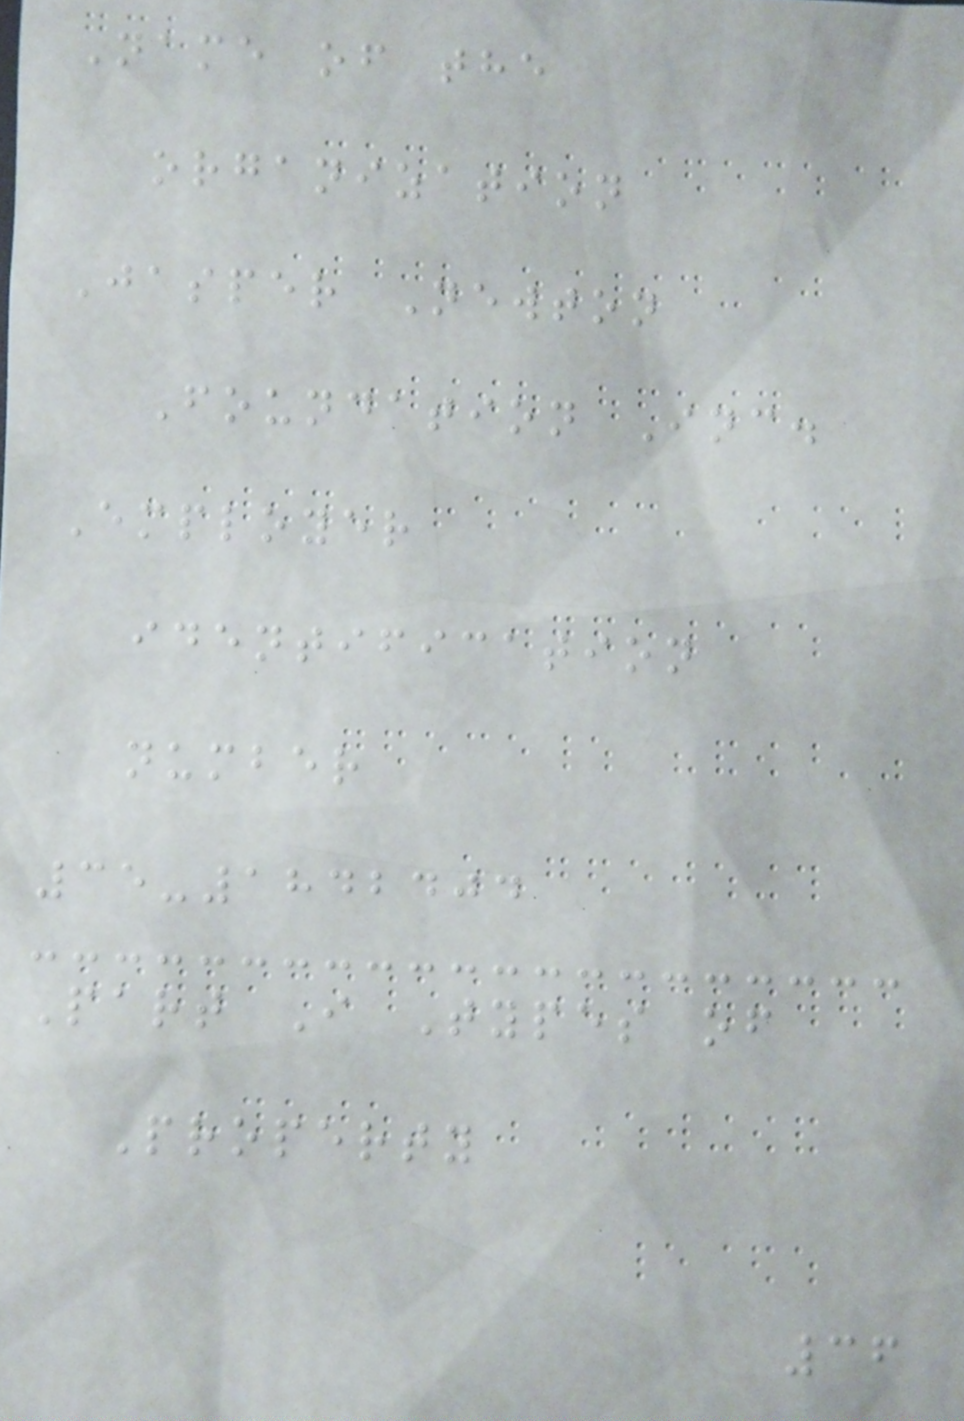Name of the
organization
Jasper Newton
Foundation Inc.
Employer
identification
number
35-1842404
Part I Types of
Property
36
